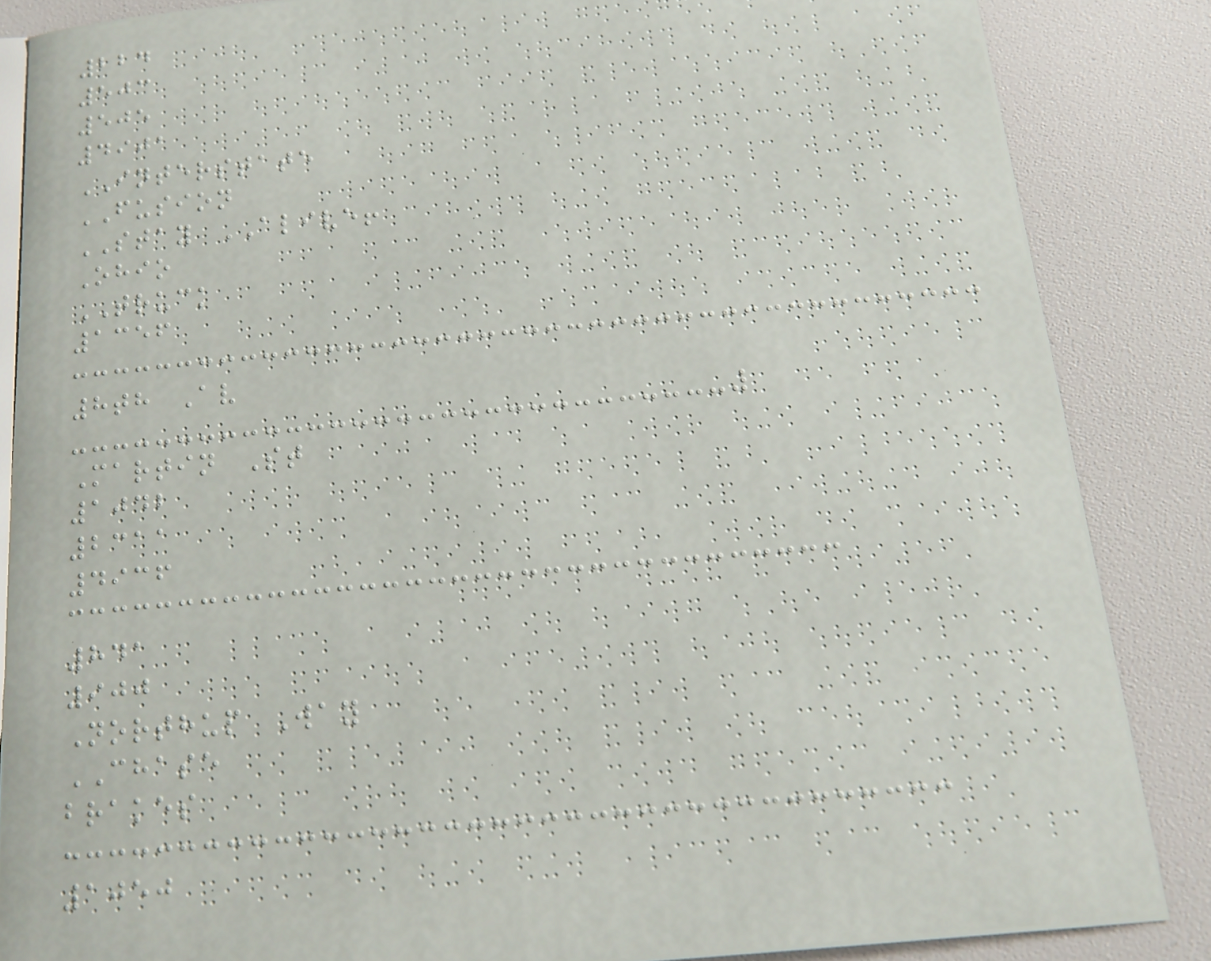224
503
505
4901
INTERSTATE
FUSION
STAY ALIVE!
Ohio
TRUCK
1356
8th Av
Martin St
1042
2311
4936
841
900
Northup Way
CHASE
brakes
1050
